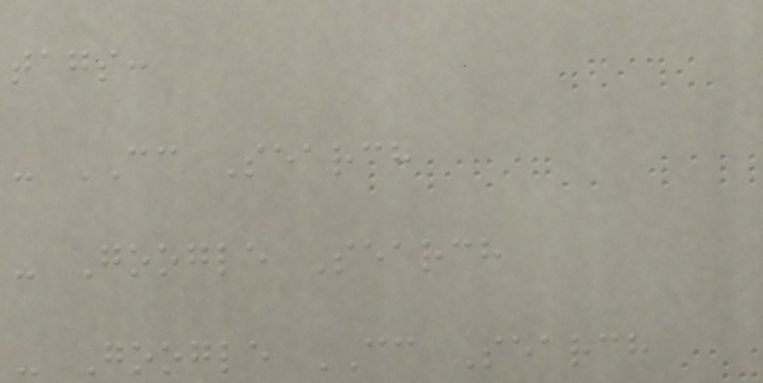tags:
- CC Search
- Google Search
- Google CC Search
